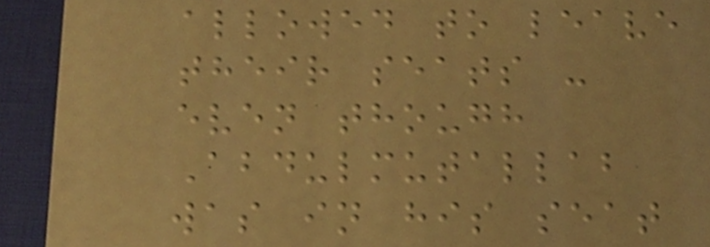allowed to leave
their seats -
even though
Abdulmutallab
was in his seat
